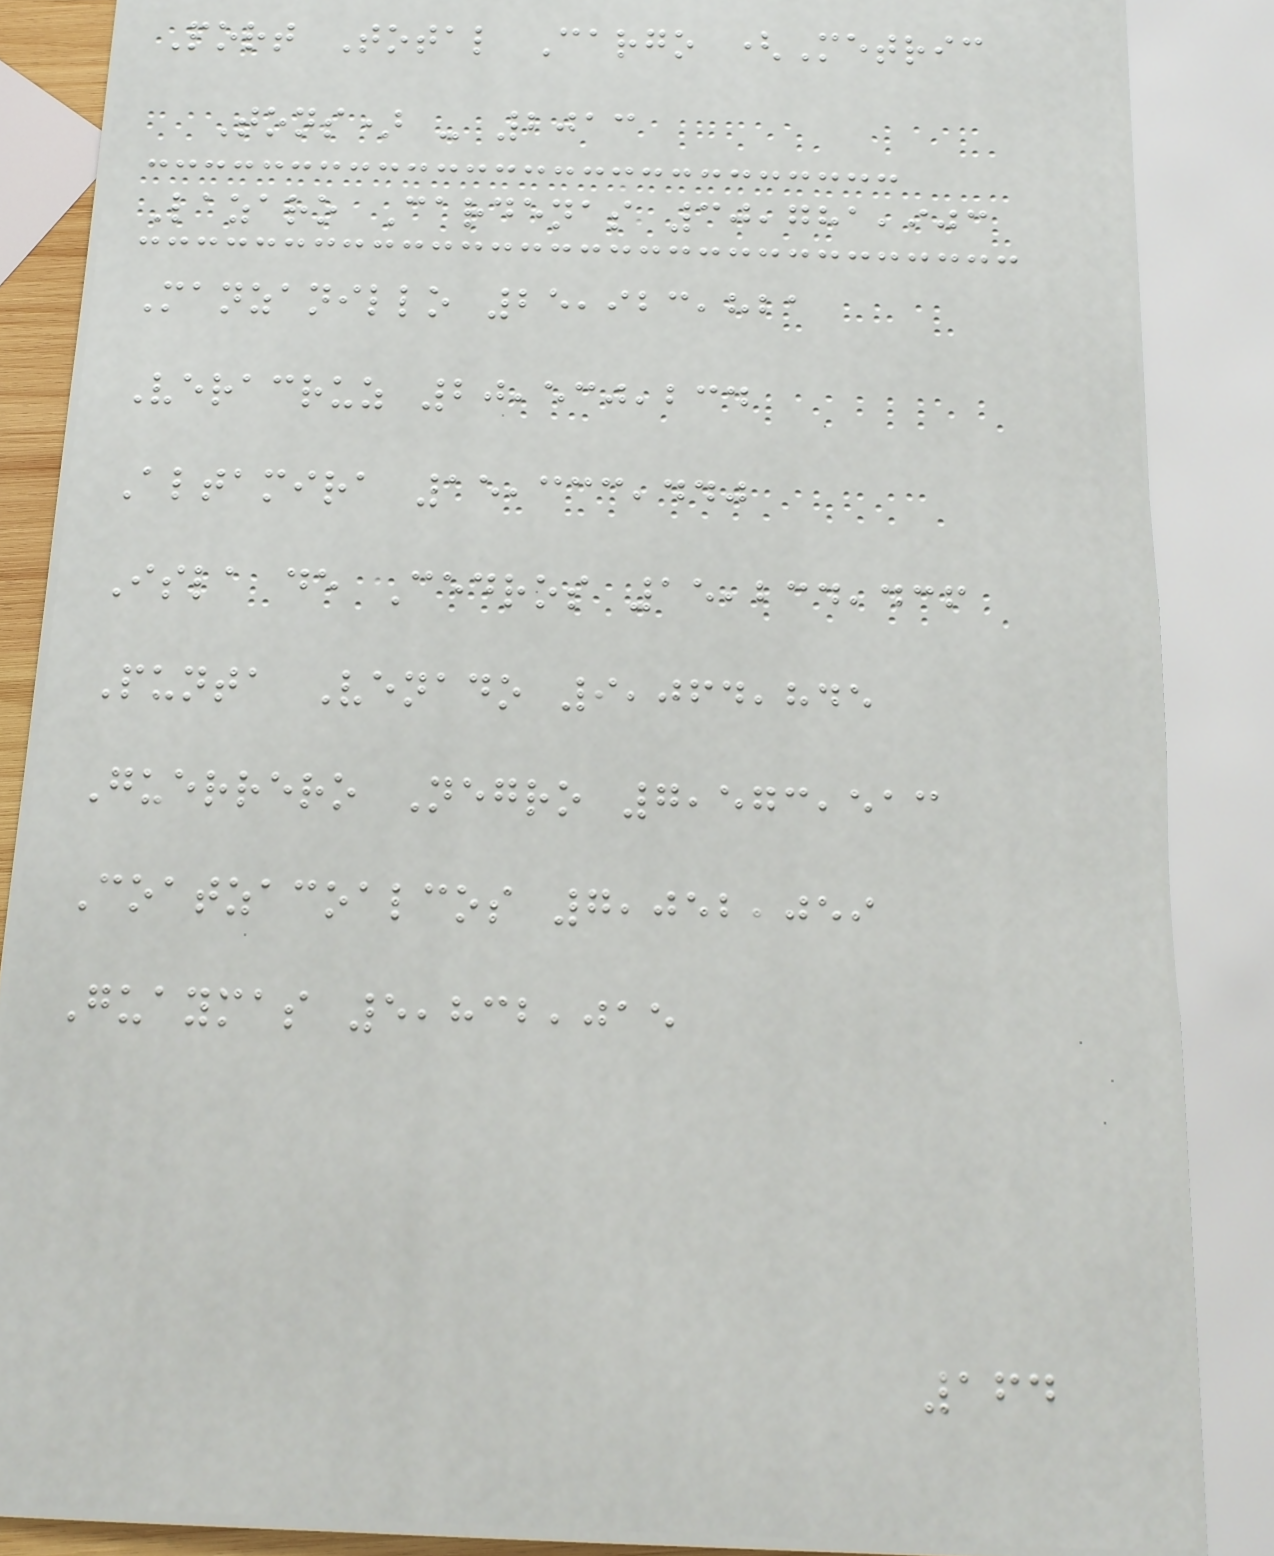Port Total Cargo (Metric
Tons) - 2013
Lazaro Cardenas 30,781,903
Manzanillo 25,923,821
Veracruz 20,530,234
Altamira 15,333,440
Isla de Cedros 15,234,436
Punta Venado 9,064,845
Guerrero Negro 7,573,513
Coatzacoalcos 7,052,059
Guaymas 5,832,015
164
